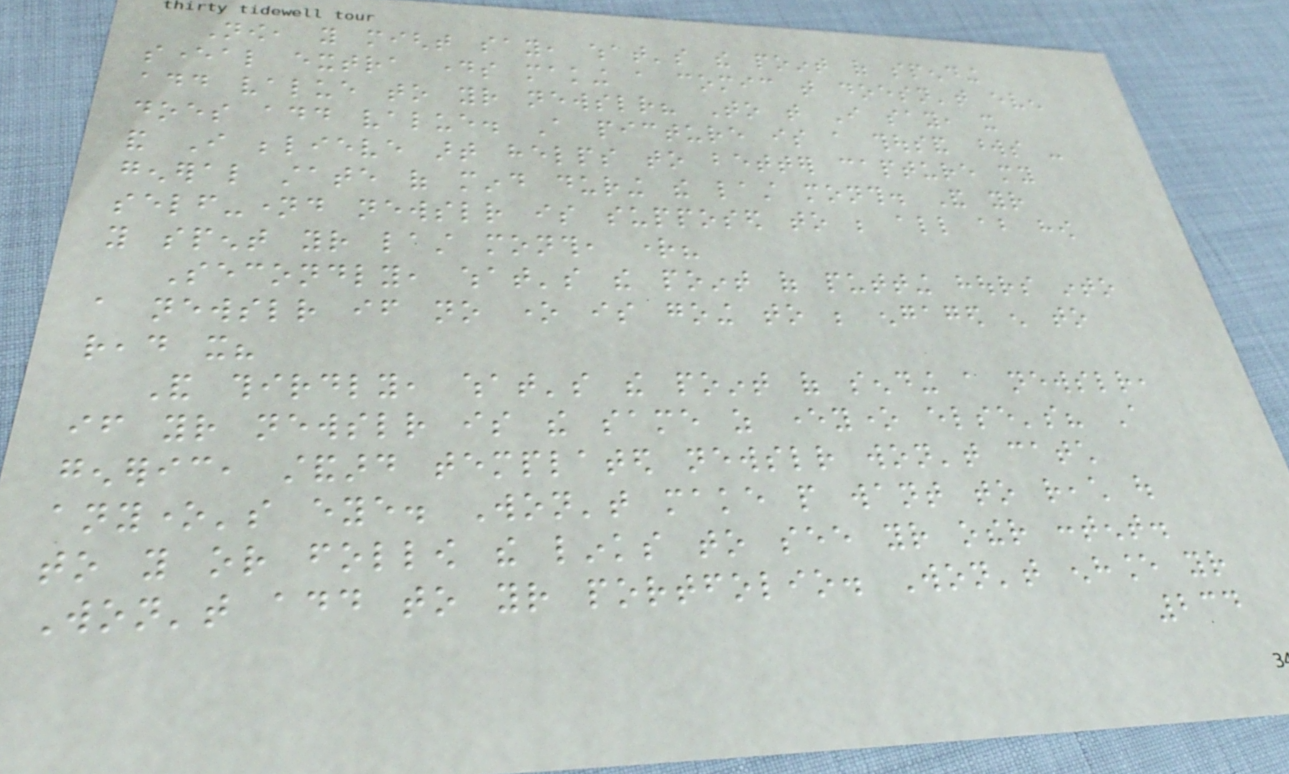Now, you might say, what's the point of spending
several extra days making a comic that doesn't even
add value to your newsletter? To that I say, it
does add value. A picture is a thousand words -
and I believe art helps to better capture my
general state of mind during the last month. And your
self-named newsletter is supposed to be all about how
you spent your last month, right?
Secondly, what's the point of putting hours into
a newsletter if no one is going to be engaged enough to
read it?
And thirdly, what's the point of sending a newsletter,
if your newsletter is the same as everyone else's? A
generic, standard templated newsletter won't catch
anyone's eye. Won't make people want to reach out
to you or follow the links to see your other content.
Won't add to your portfolio. Won't enhance your
234
